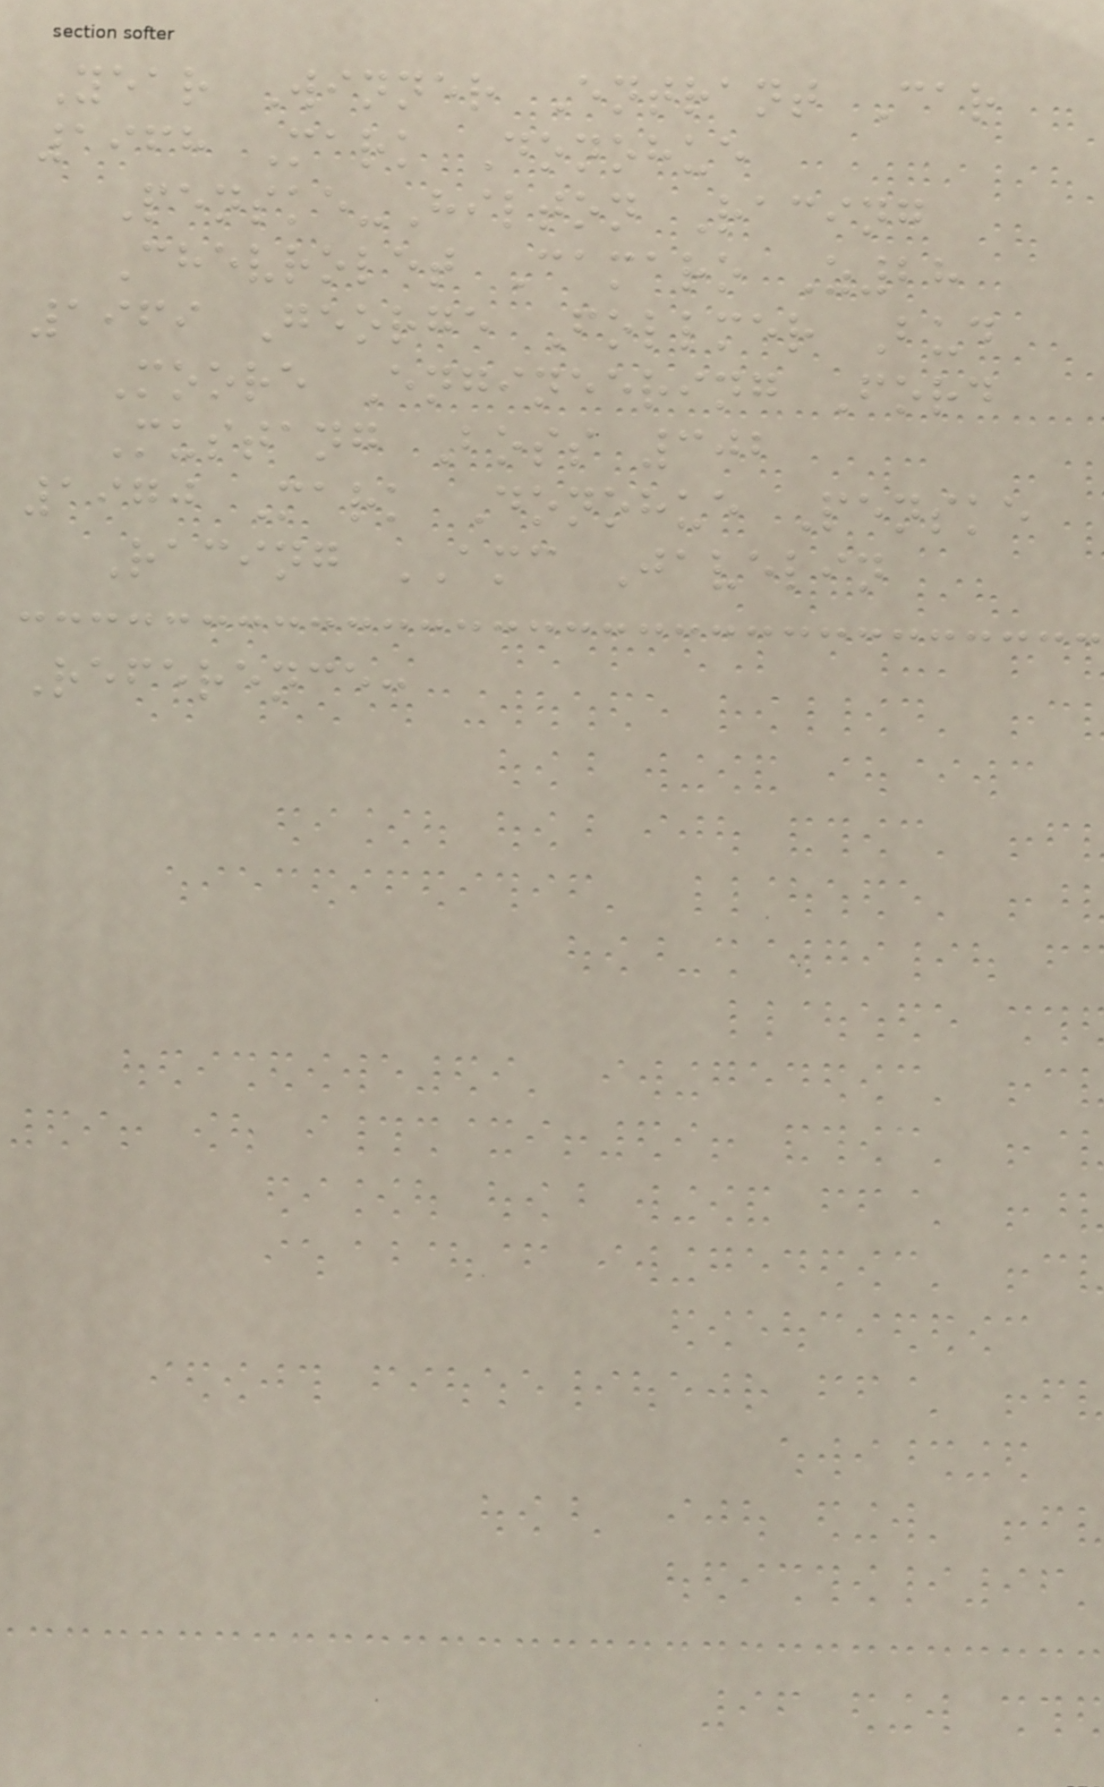Year Winner Entrant Car
1968 Mark Donohue
Penske-Hilton Racing
Chevrolet Camaro Z28
1969 George Follmer Bud
Moore Engineering Ford
Mustang Boss 302
1970 Mark Donohue Penske
Racing AMC Javelin
Reference:
